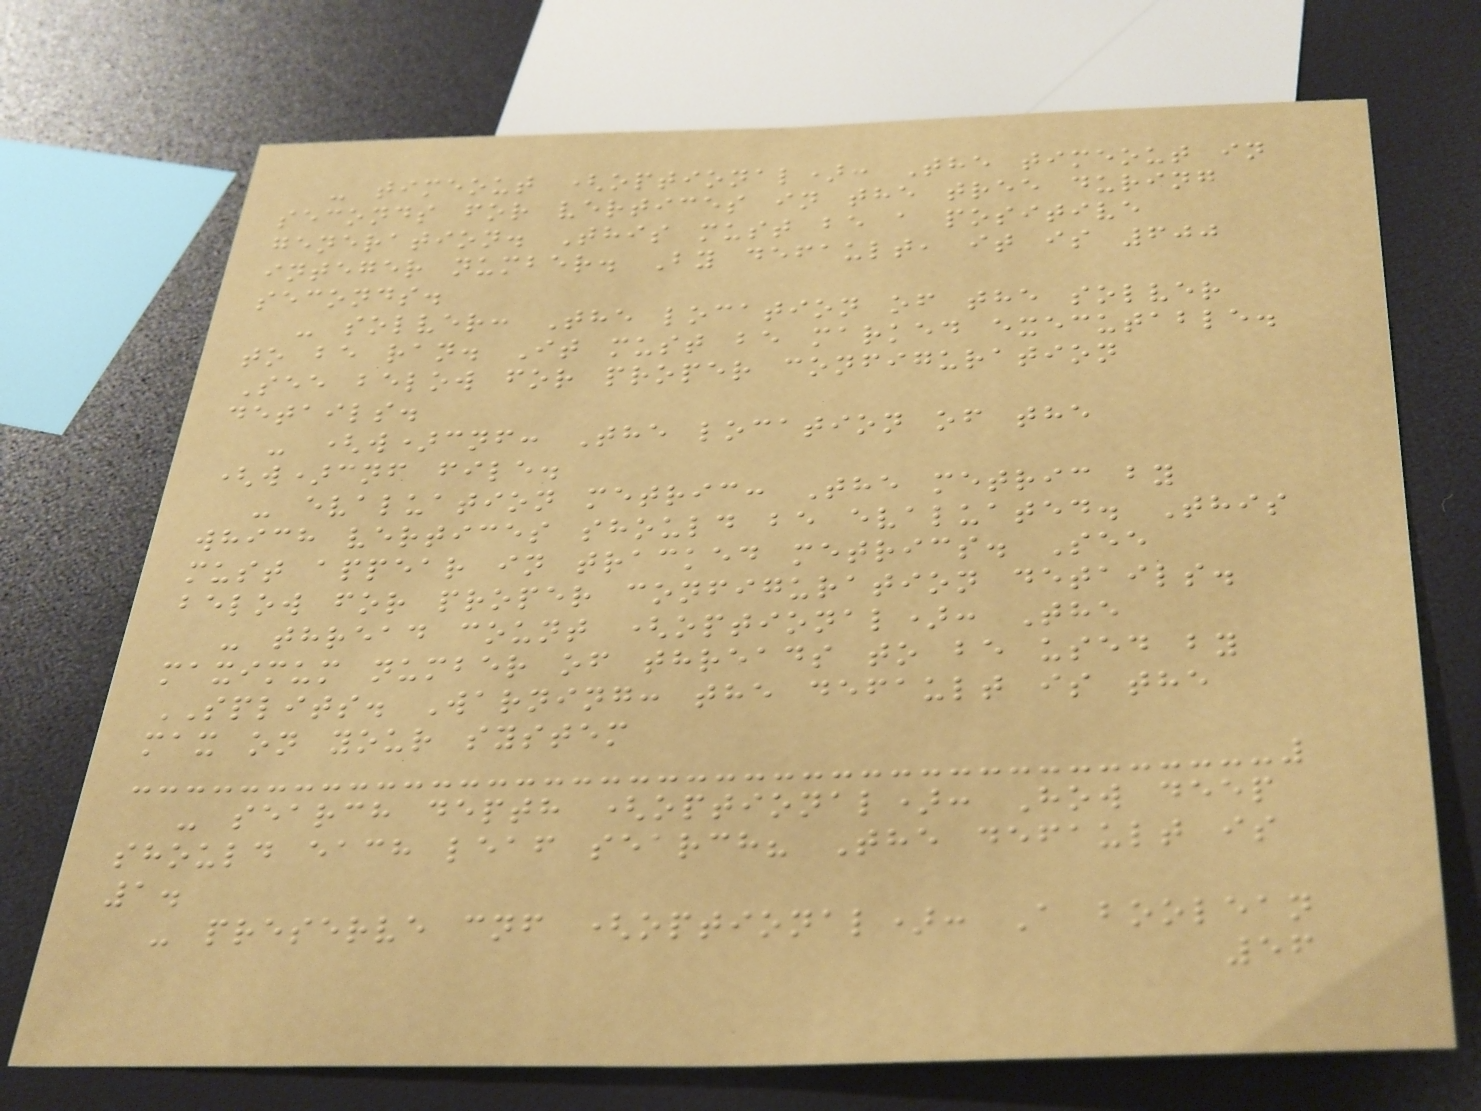- timeout (optional): The timeout in
seconds for vertices in the tree during
generation. This must be a positive
integer number. By default, it is 600
seconds.
- solver: The location of the solver
to be ran. It must be marked executable.
See below for proper configuration
details.
- (w)cnf: The location of the
(w)cnf file.
- evaluation metric: The metric by
which vertices should be evaluated. This
must appear in tracked metrics. See
below for proper configuration details.
- thread count (optional): The
maximum number of threads to be used by
SPLITS. Warning: the default is the
max on your system
- search depth (optional): How deep
should each leaf search? The default is
1.
- preserve cnf (optional): A boolean
56
